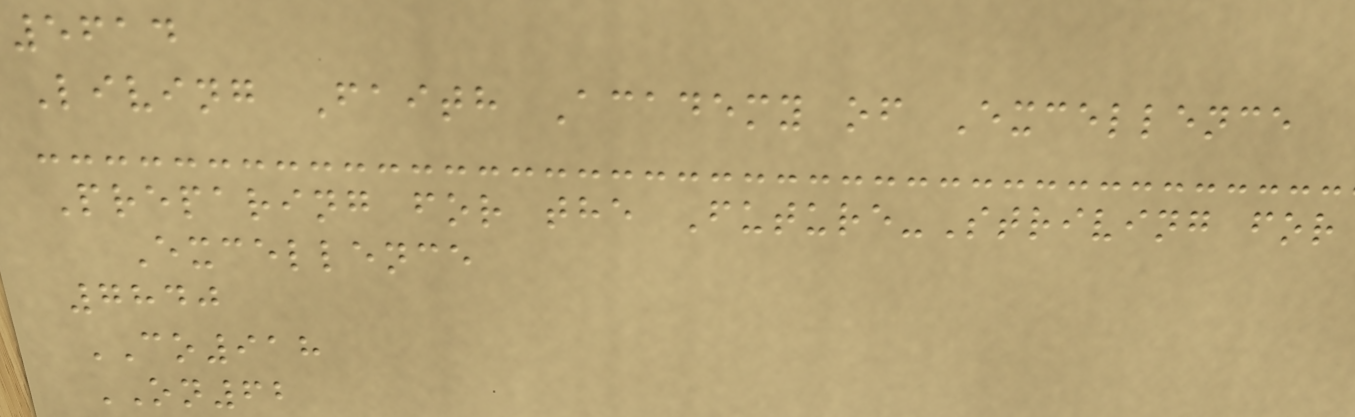5614
Living Faith Academy of Excellence
Preparing for the Future-Striving for
Excellence
7840
CO918
ON62
